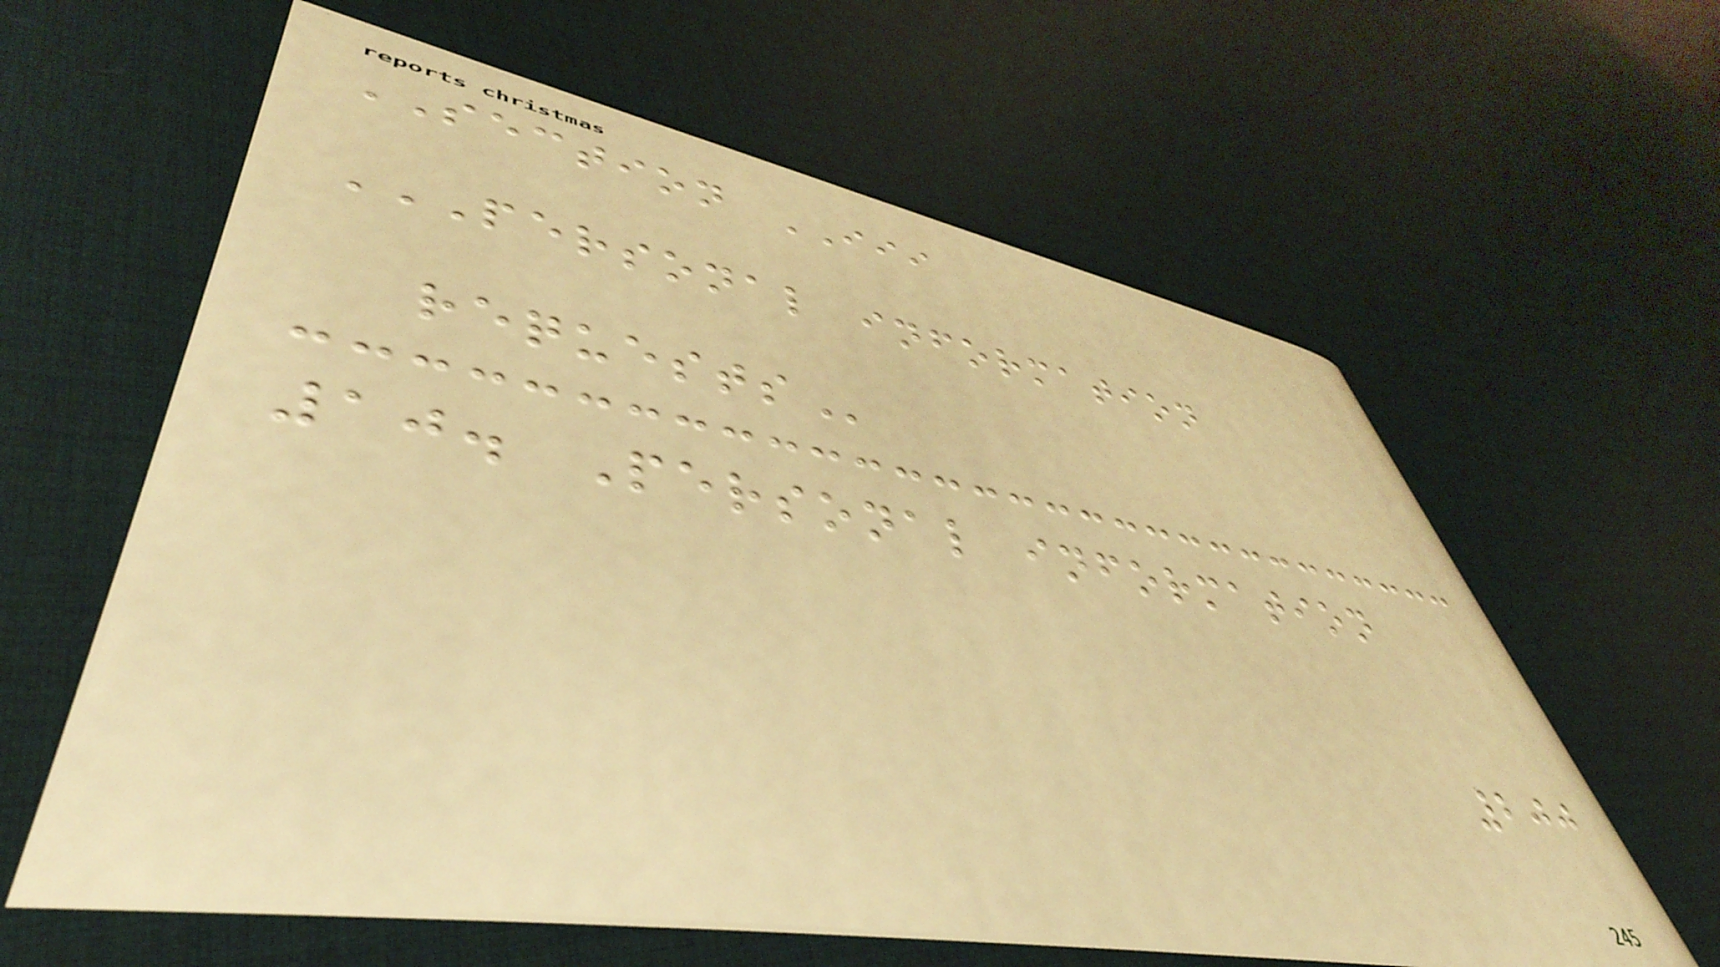SECTION III
PERSONAL INFORMATION
REQUESTS
10. Personal information
200
